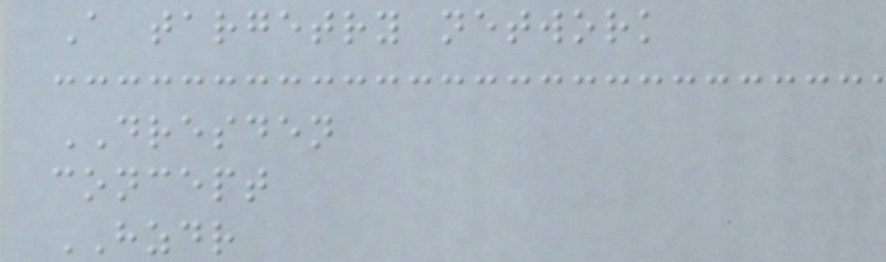A targetry network
DRESDEN
concept
HZDR
